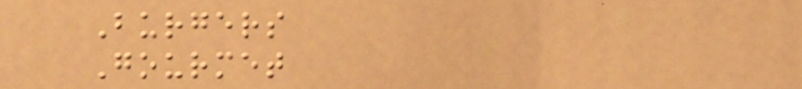Burgers
Gourmet
